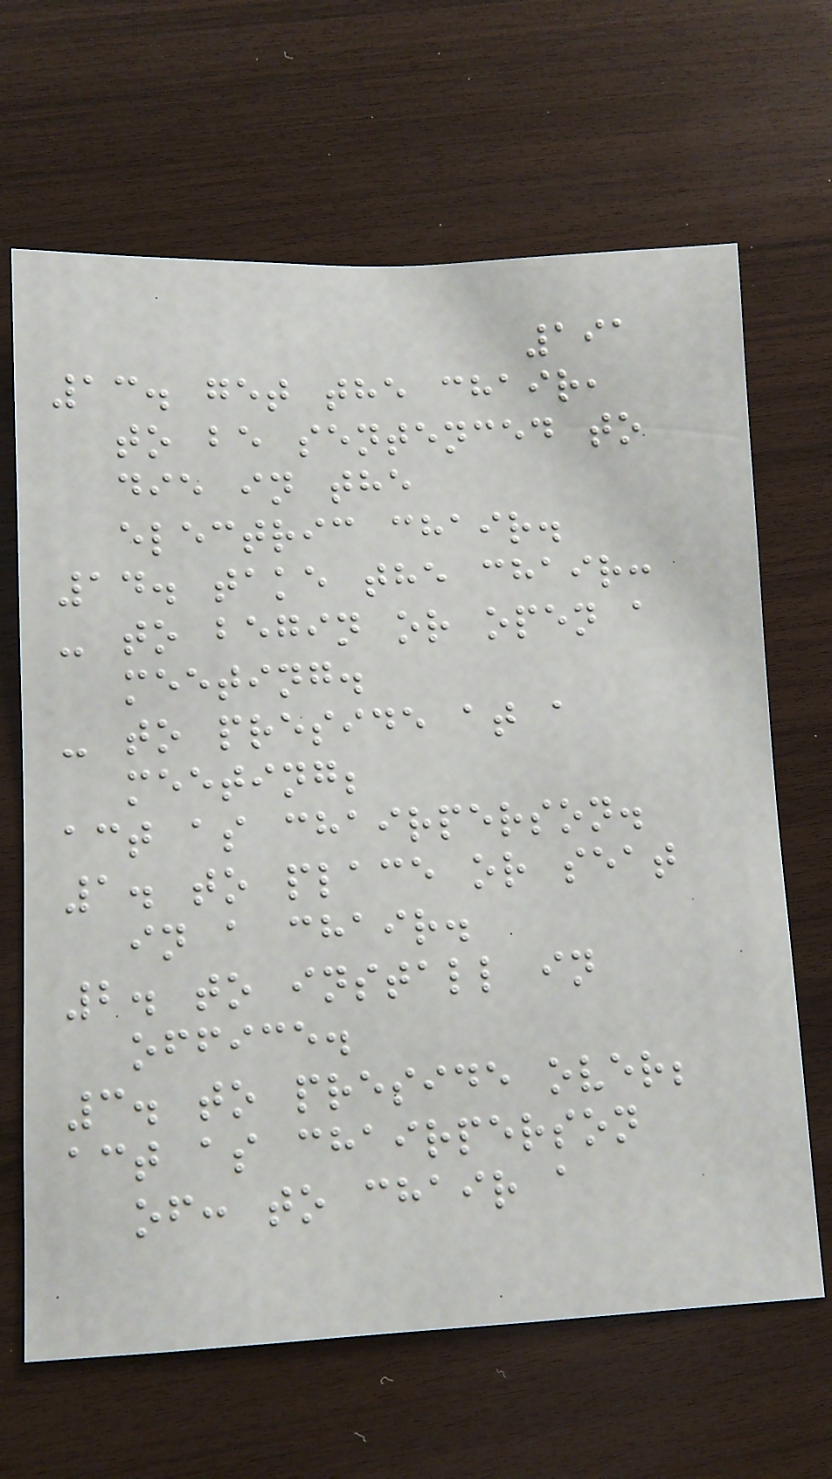191
13. get the chair,
to be sentenced to
die in the
electric chair.
14. take the chair:
- to begin or open a
meeting.
- to preside at a
meeting;
act as chairperson.
1. to place or seat
in a chair.
2. to install in
office.
3. to preside over;
act as chairperson
of: to chair a
